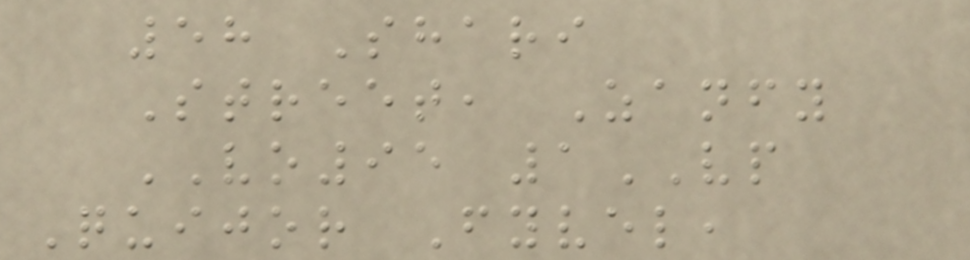58 Shari
Street, Zanfy
VO95 1VP
Quijor Fyvel,
